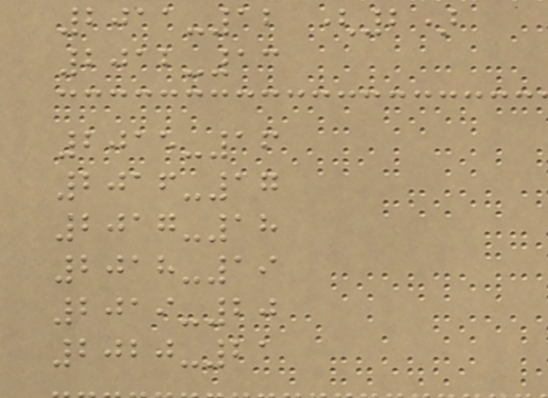2011-12 (2)
2012-13
2015-16
2016-17
2017-18
2018-19
2019-20
2020-21
